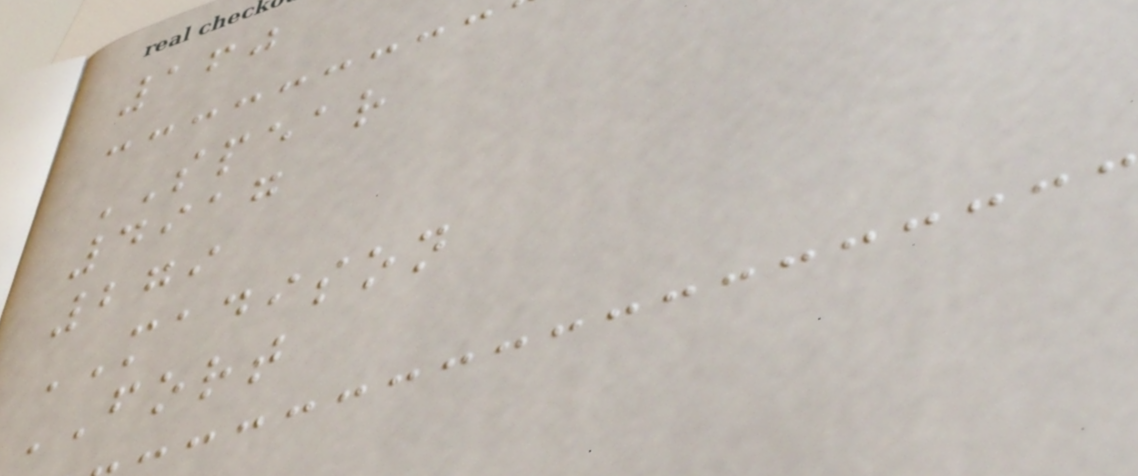160
SPEAR
4917
279
MADISON
FORT
